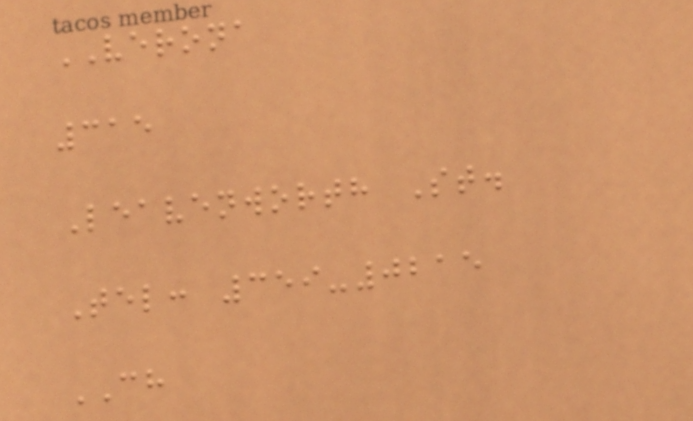VERONA
315
Leavenworth St.
Tel: 359-0215
CH
